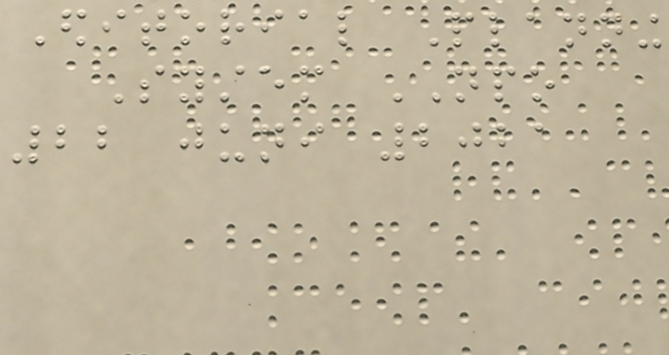Editorial Planning
System NPO
22 juni 2021
